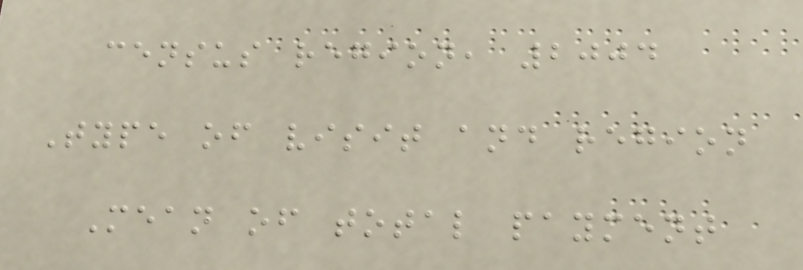census region, 2004
Type of visit and region
Mean of total payment
